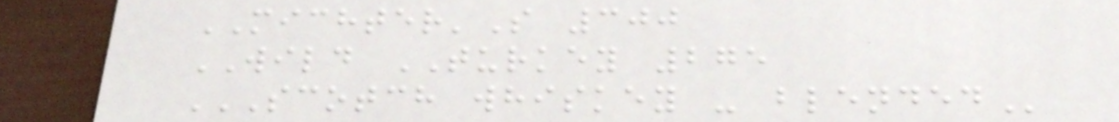MICHTER'S 300
WILD TURKEY 275
SCOTCH WHISKEY - BLENDED
